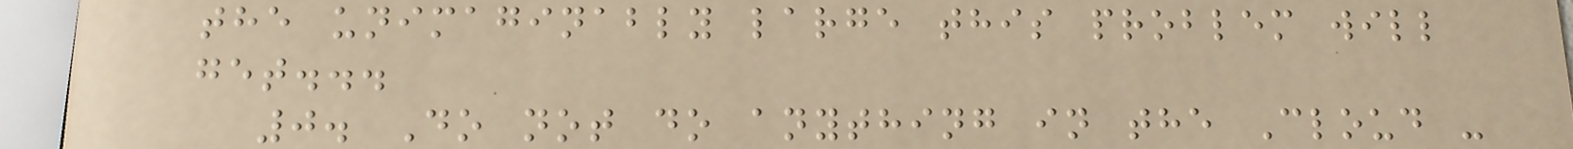the unimaginably large this problem will
get...
0. Do not do anything in the Cloud -
